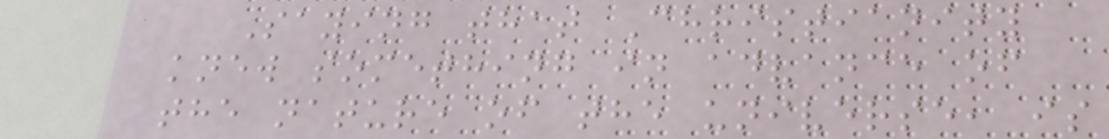Saying that Christianity
knew something in advance of
the nature of the universe, is
